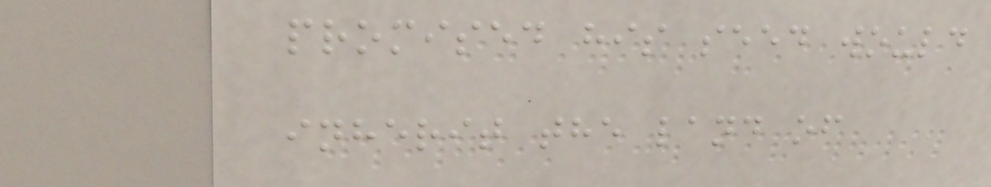promised his seed would
inherit the land of
